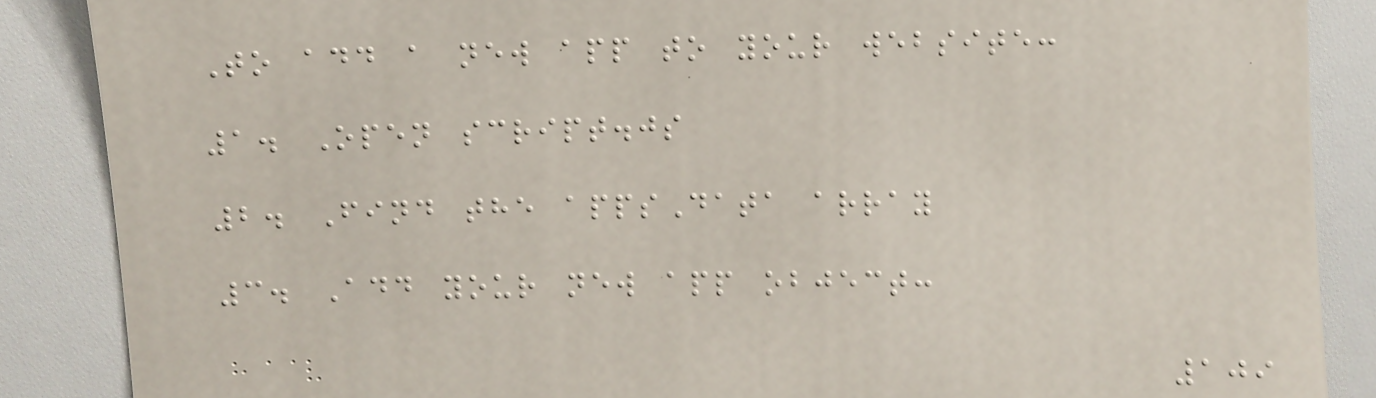To add a new app to your website:
1. Open script.js
2. Find the appsData array
3. Add your new app object:
109
